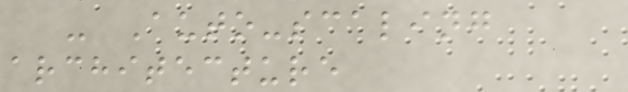- Auto-scaling
architecture
